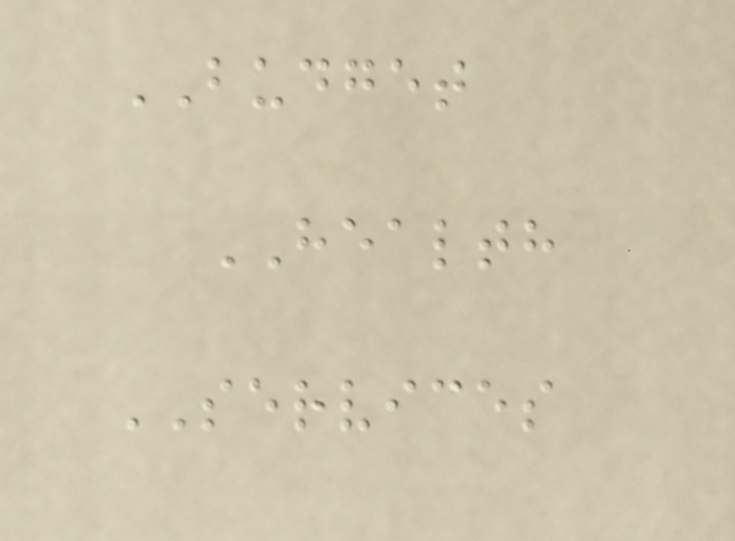BUDGET
HEALTH
SERVICES
